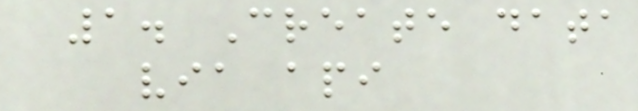1. Create data
via api
